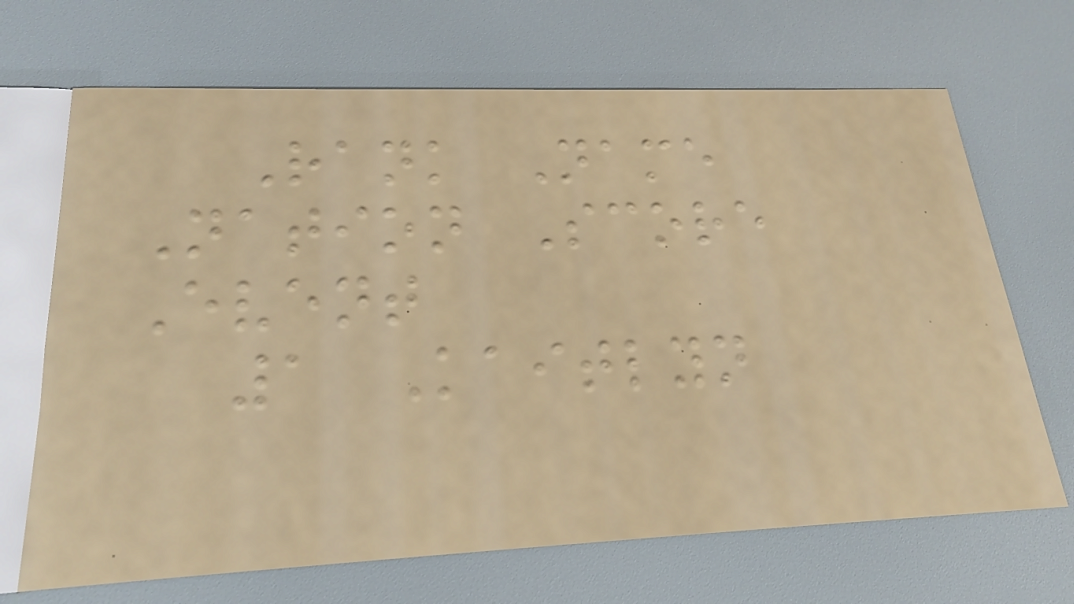Rank Name
Nation Score
Event
1 Kaitlyn
